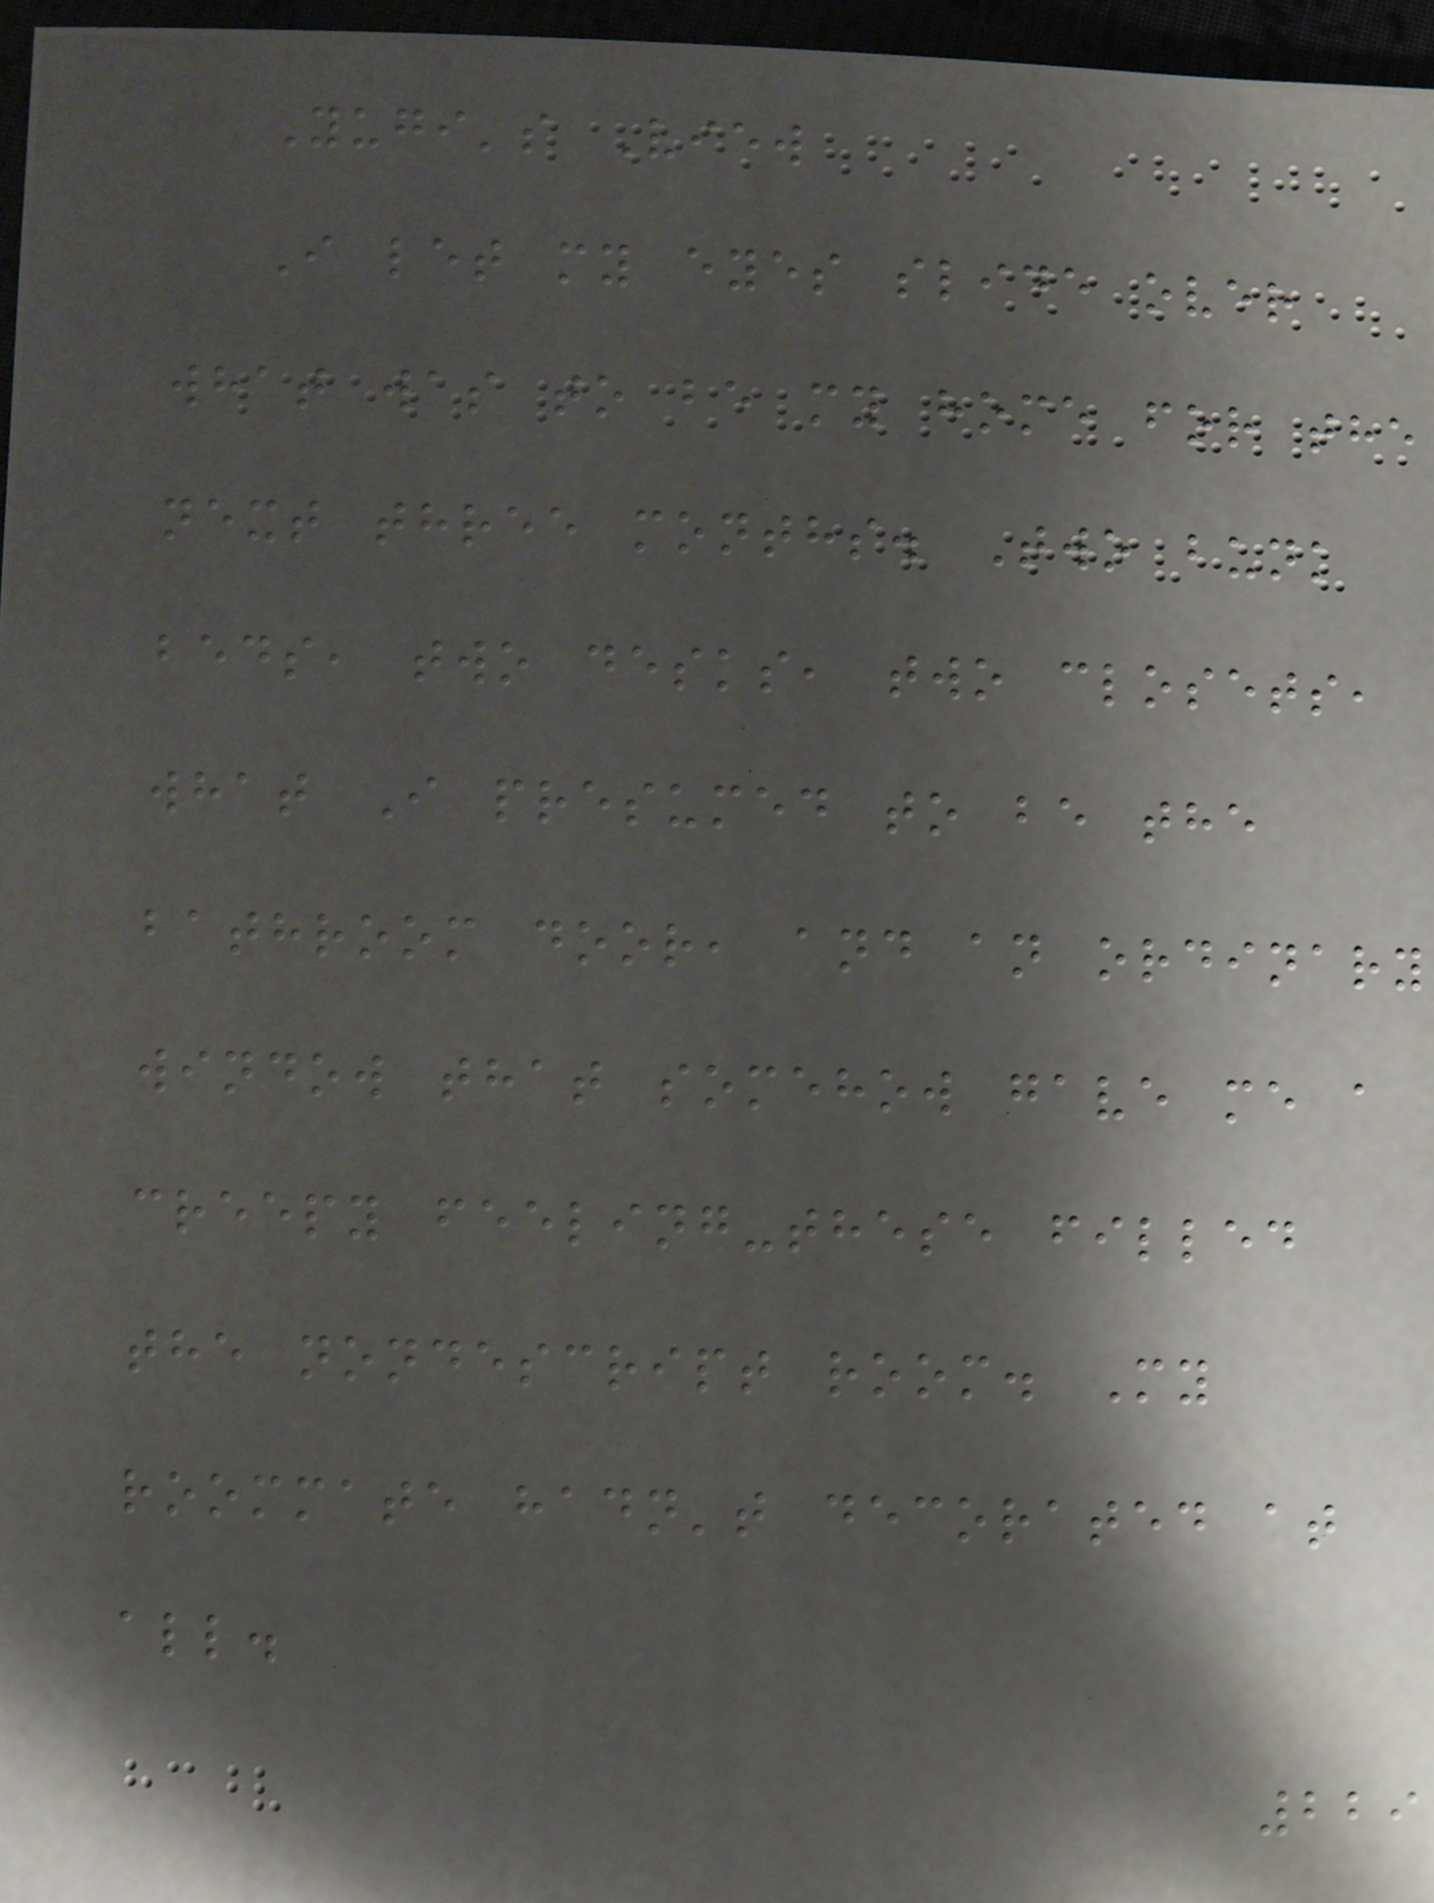Yugi's View
I let my eyes slide over
what was to be my home for the
next three months. Two bunk
beds, two desks, two closets,
what I presumed to be the
bathroom door, and an ordinary
window that somehow gave me a
creepy feeling-these filled
the nondescript room. My
roommate hadn't decorated at
all.
229
